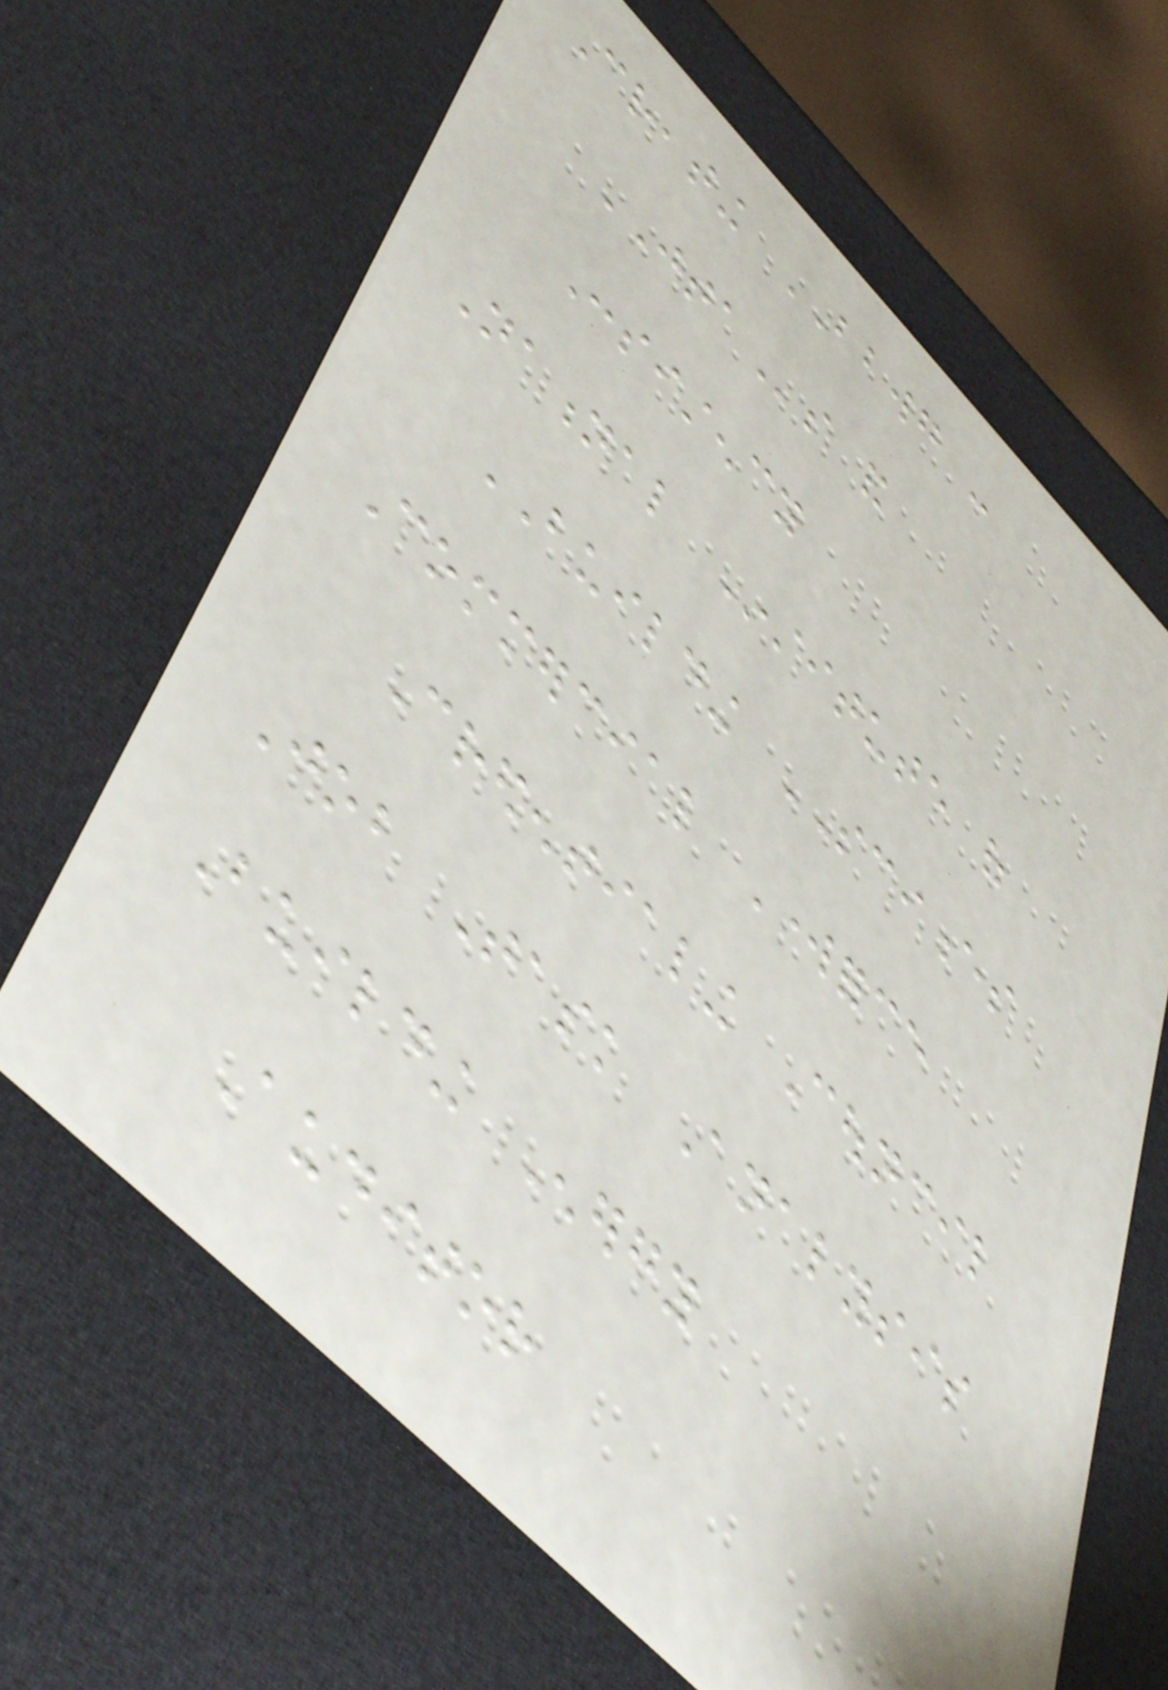Creating BBWG -
JTAs and
Consistency
National Institute of
BUILDING SCIENCES
Commercial Workforce
Credentialing Council
Job Task Analysis
Building Energy
Auditor
